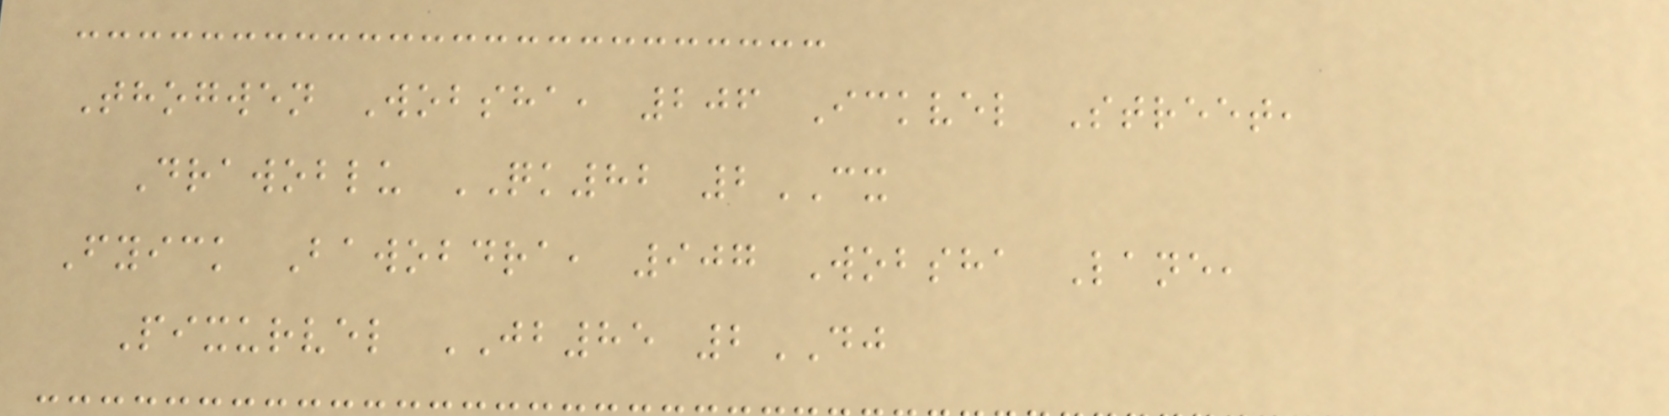Thogwen Wobsha, 206 Ickvel Street,
Drawoblu QK82 2CX
Fyick Bawobdra, 907 Wobsha Lane,
Pixurvel JB85 2DJ
